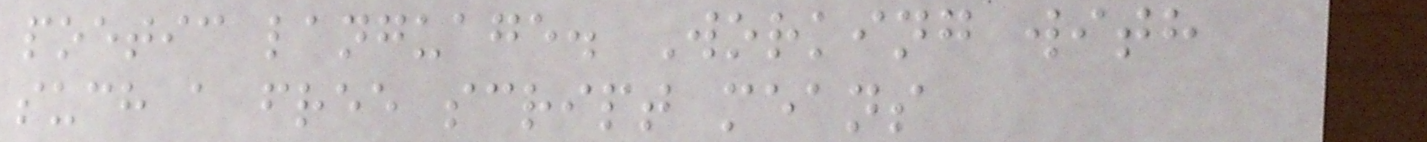poetic language. Working with
such a free script means
